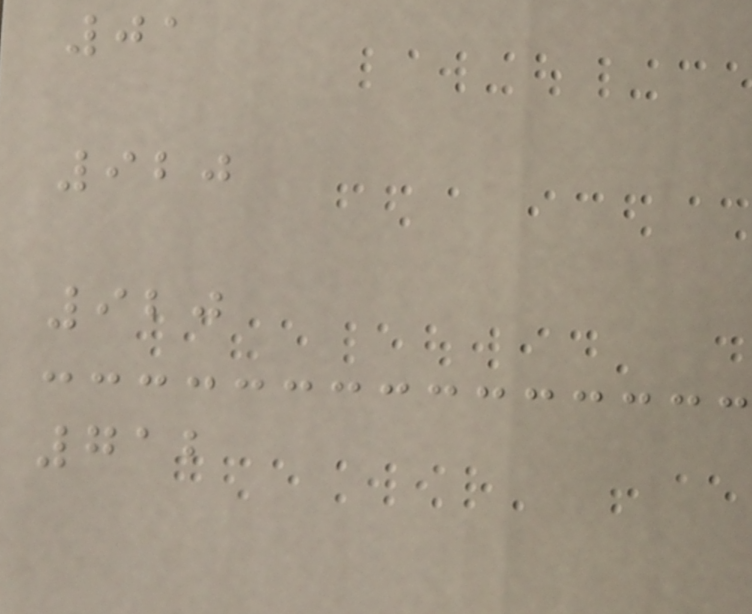01
920
920
712
